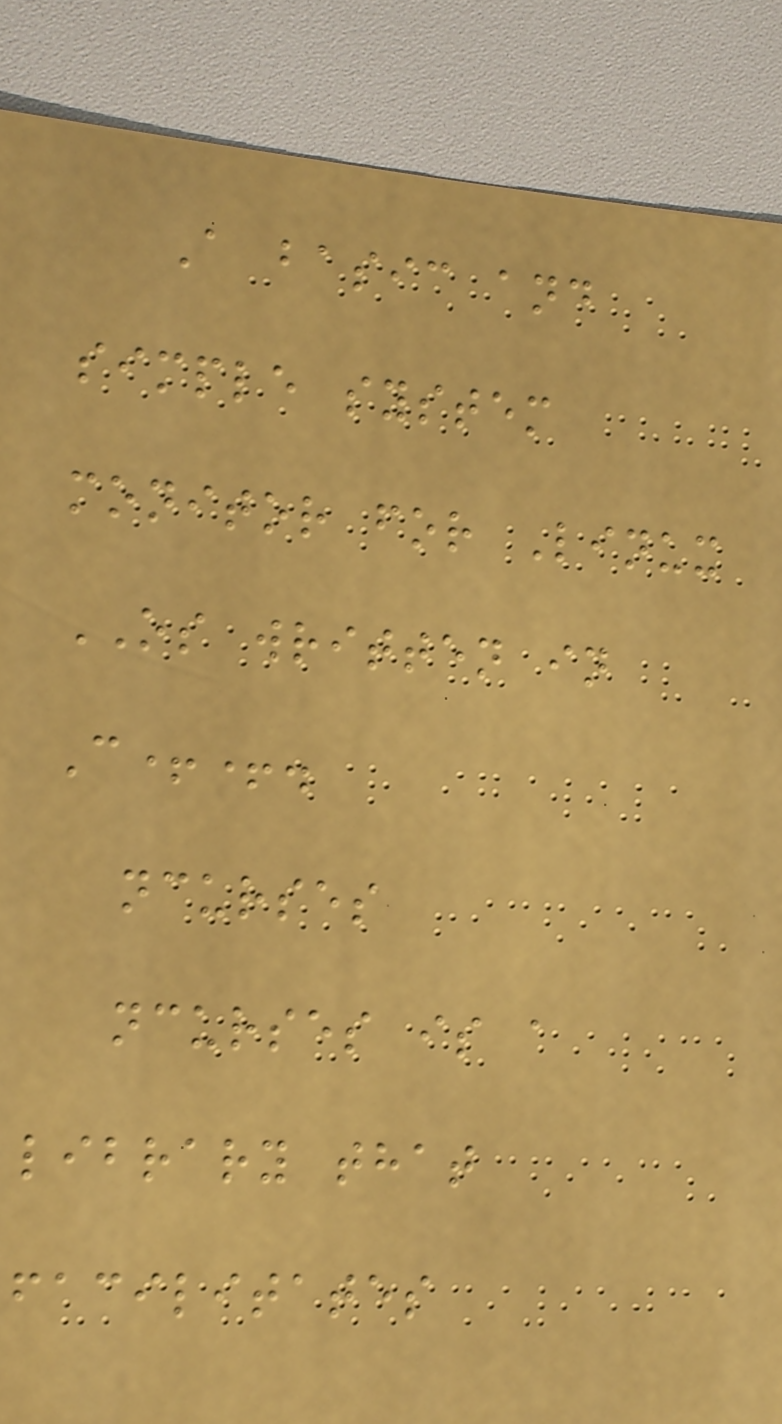A basic and
simple system
monitor for Linux
OS written in
C++.
ncurses
ncurses is a
library that
facilitates
